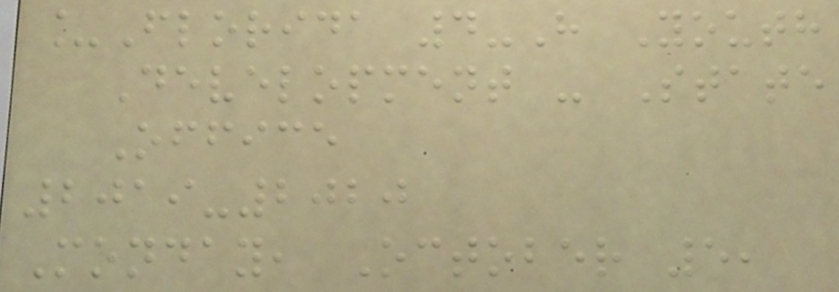_Florida 4-H Youth
Development - State
Office
2019-2020
Monday, October 5,
